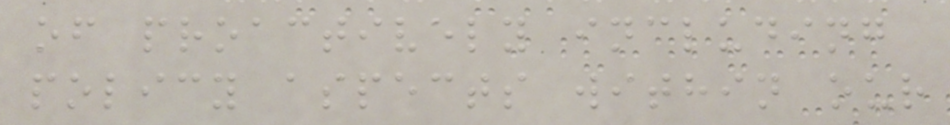of proactively including
policy aspects within our
